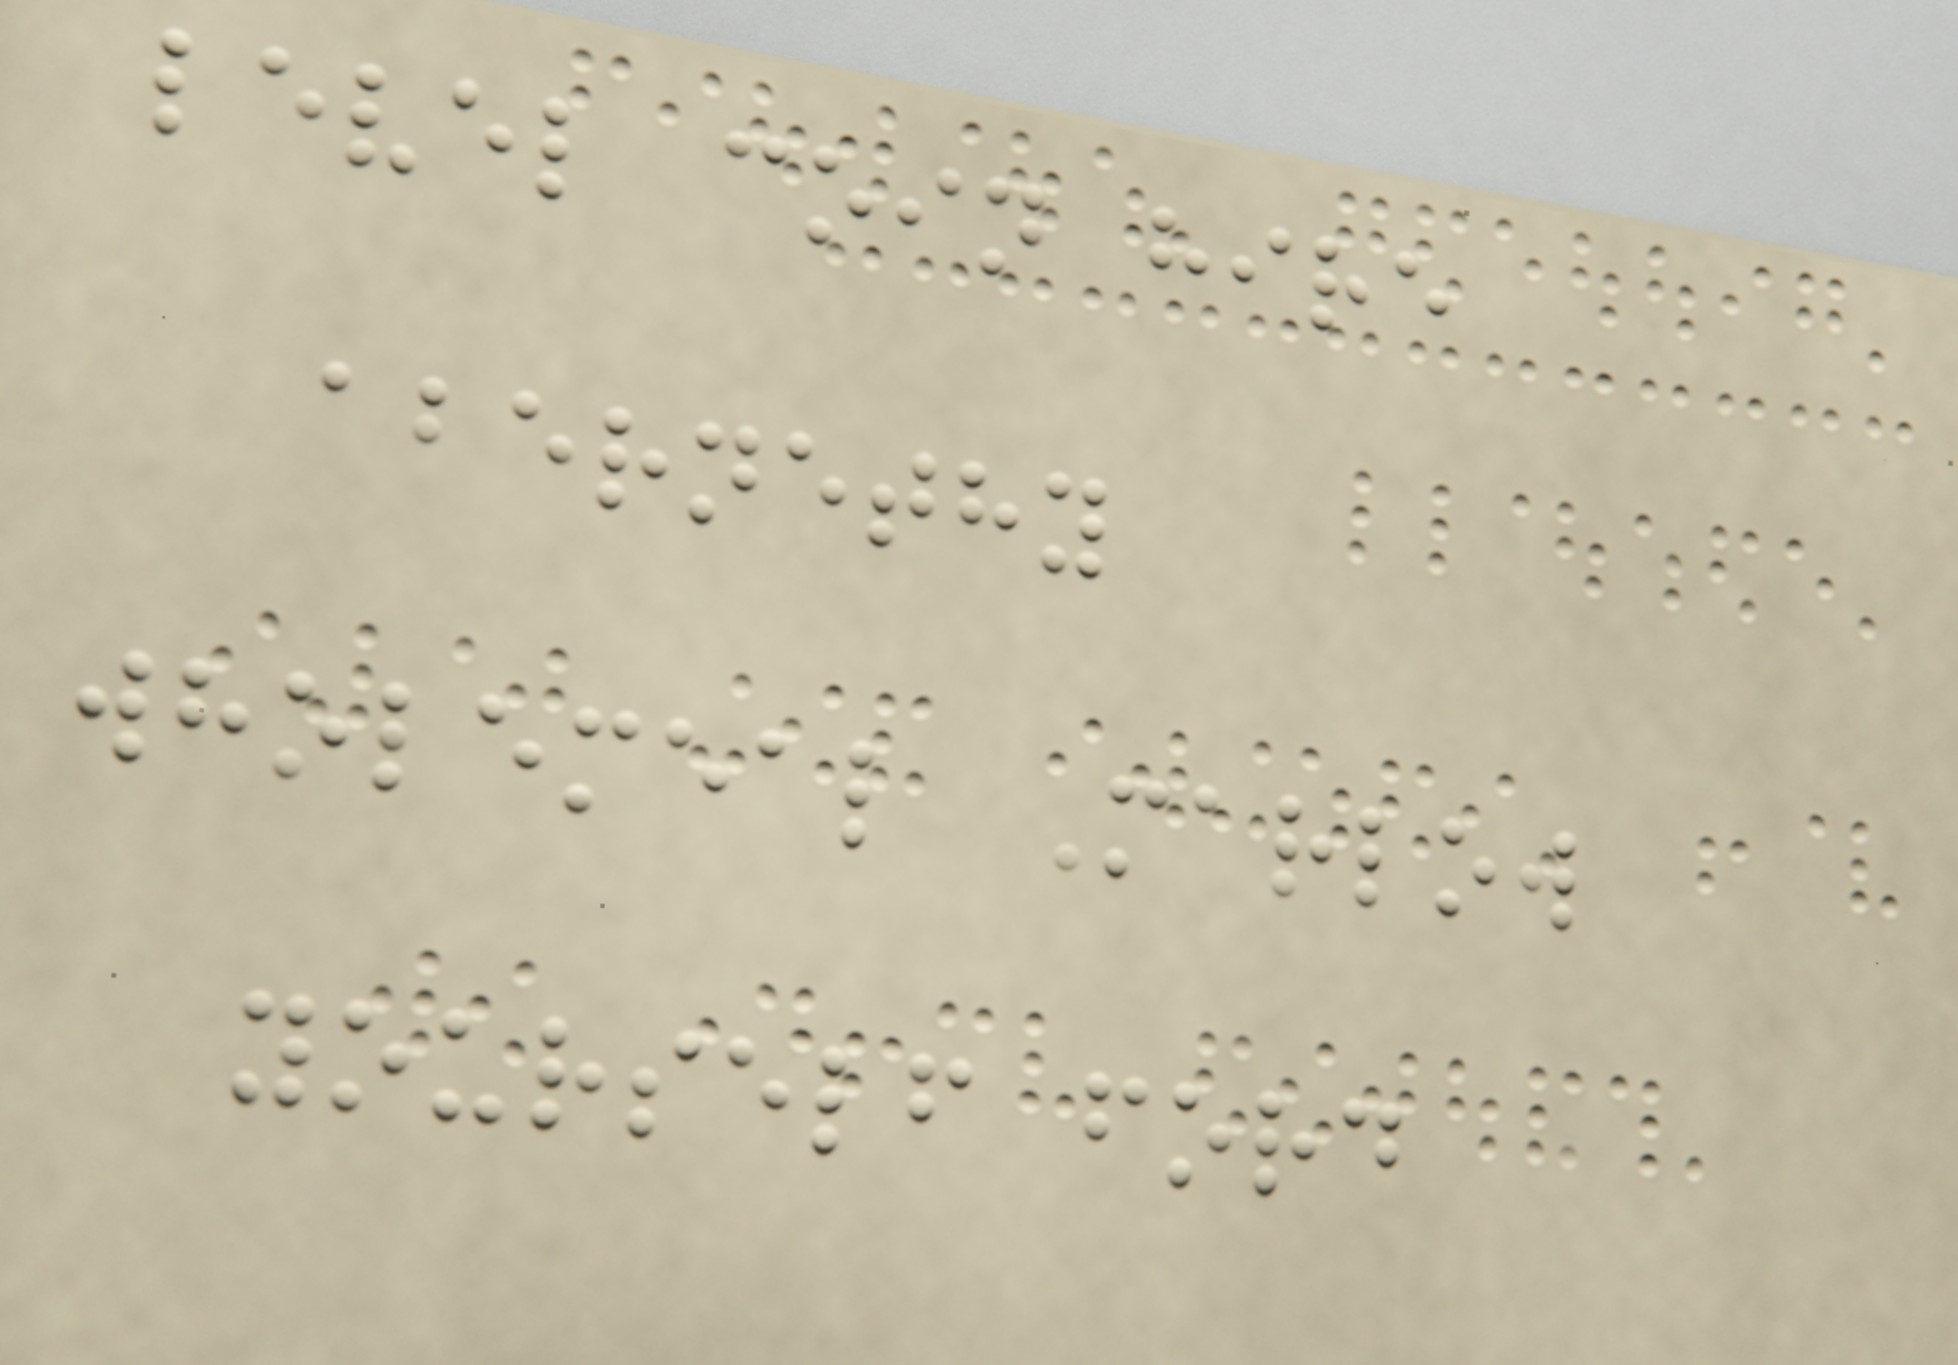level coin hire
abernethy
wholemeal Marlow
yourself ford
